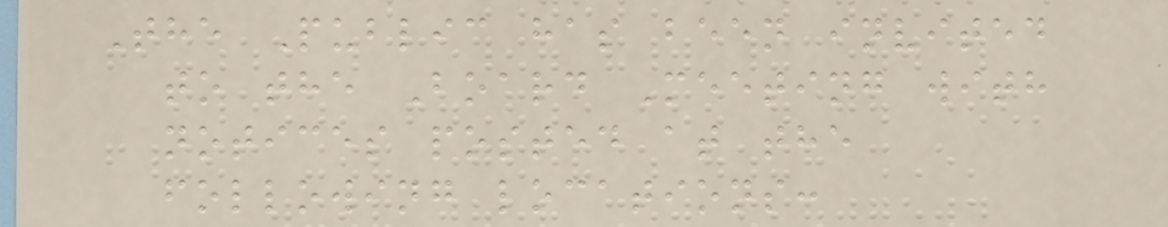The Public has been invited
to the Board Meeting with
notices posted at the
following locations:
